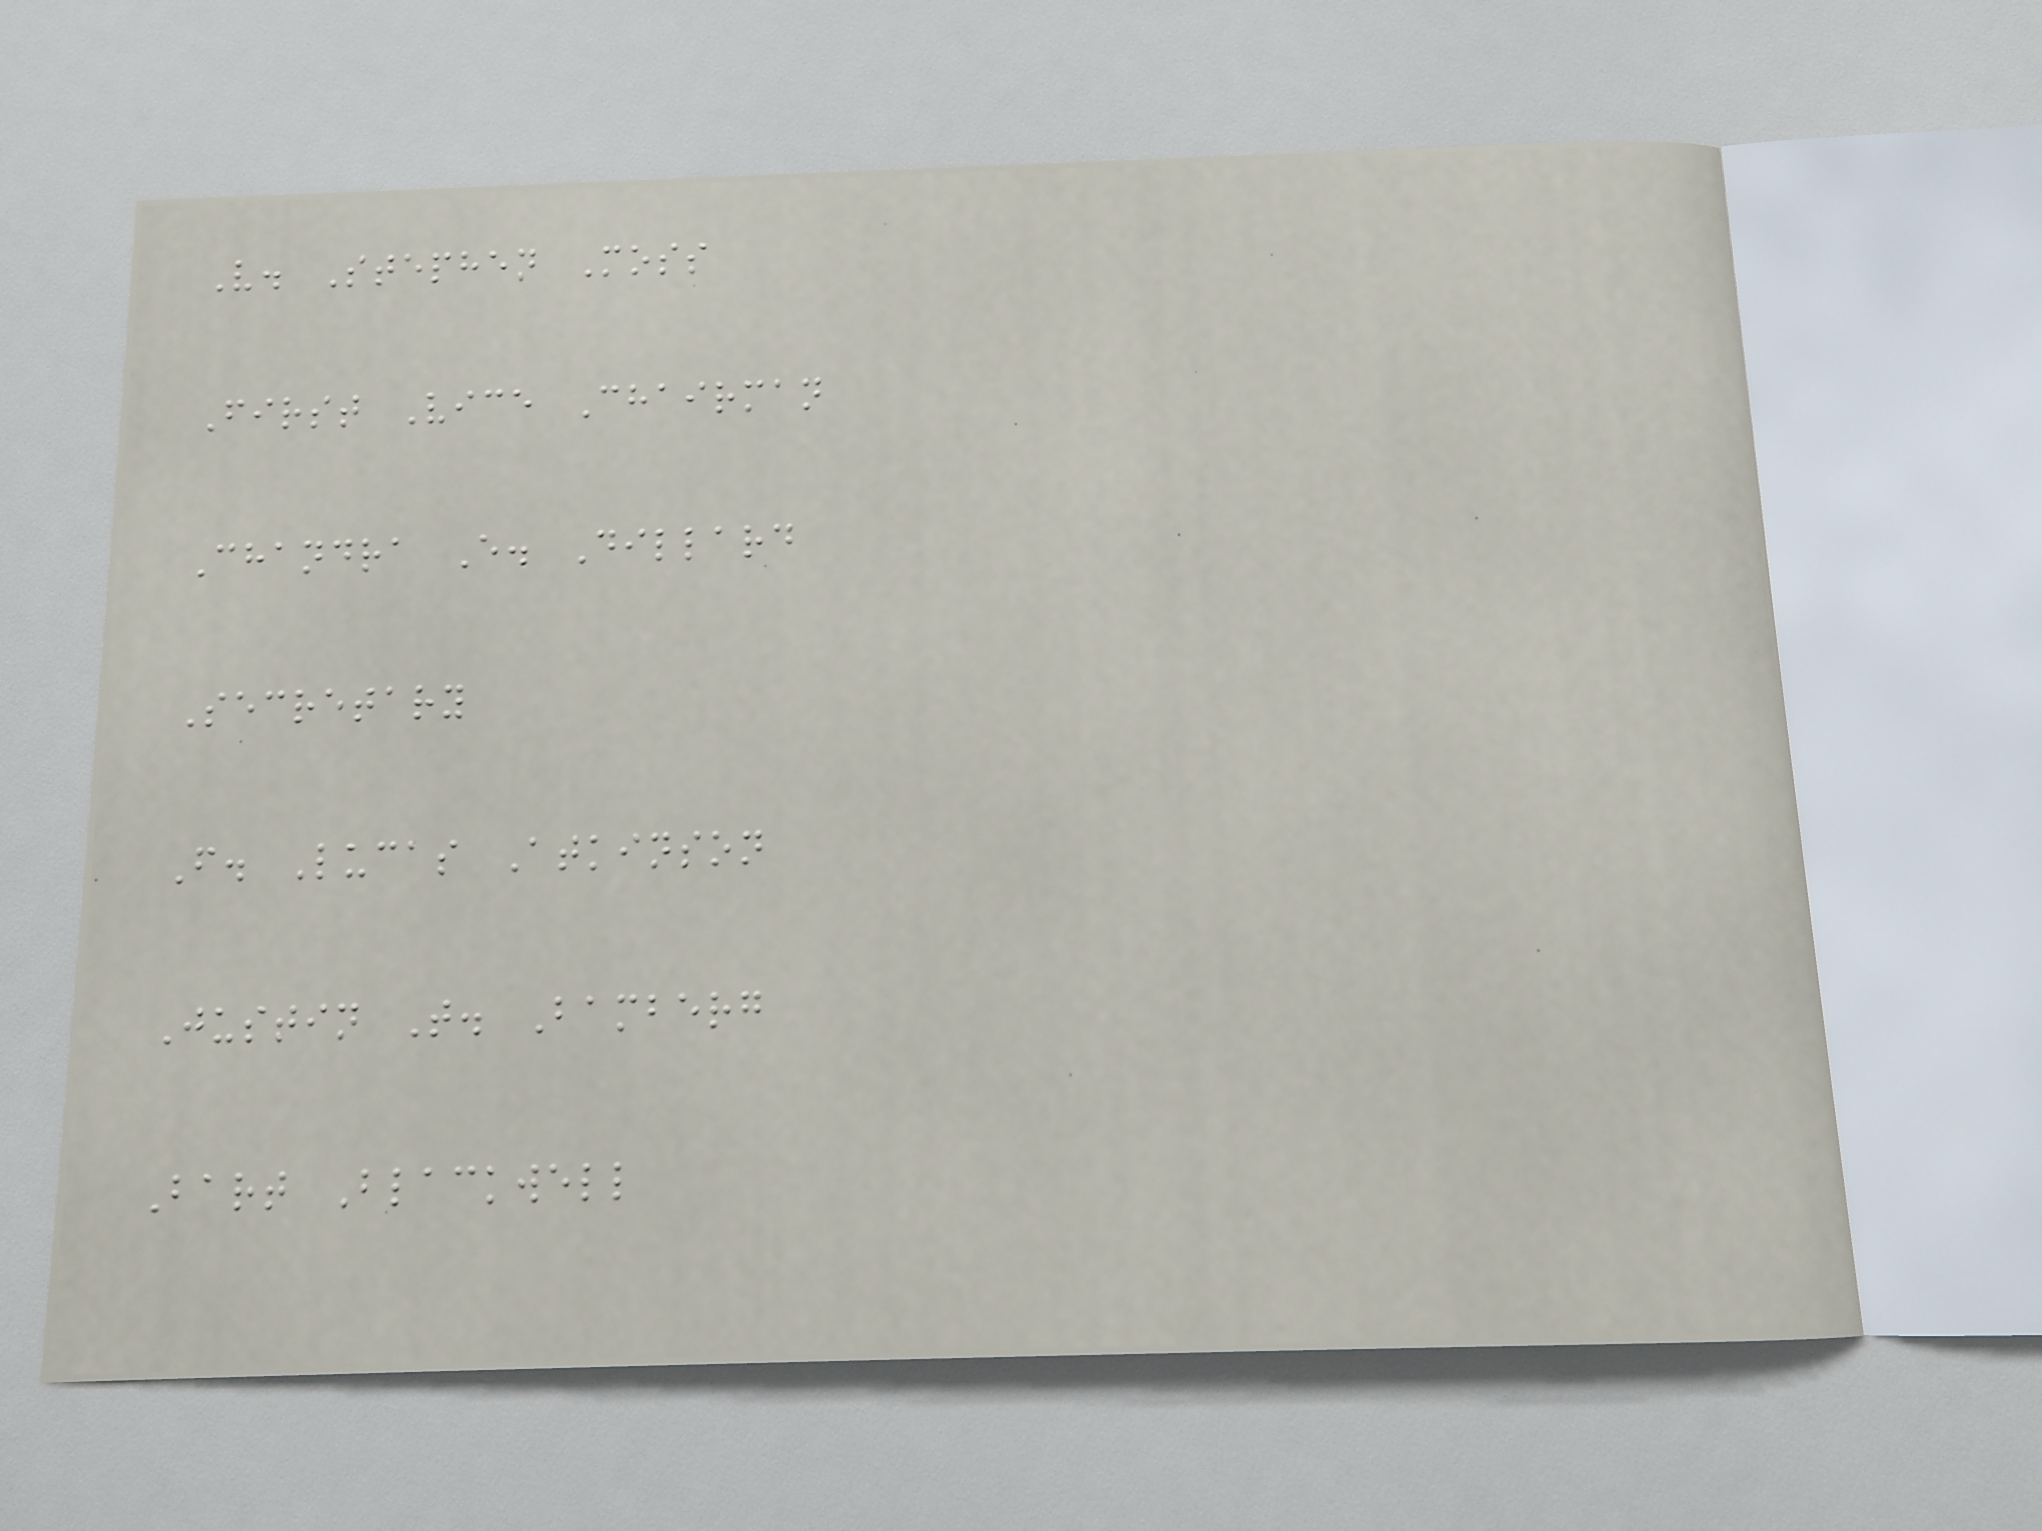V. Stephen Moss
First Vice Chairman
Chandra E. Dillard
Secretary
F. Lucas Atkinson
Justin T. Bamberg
Bart Blackwell
